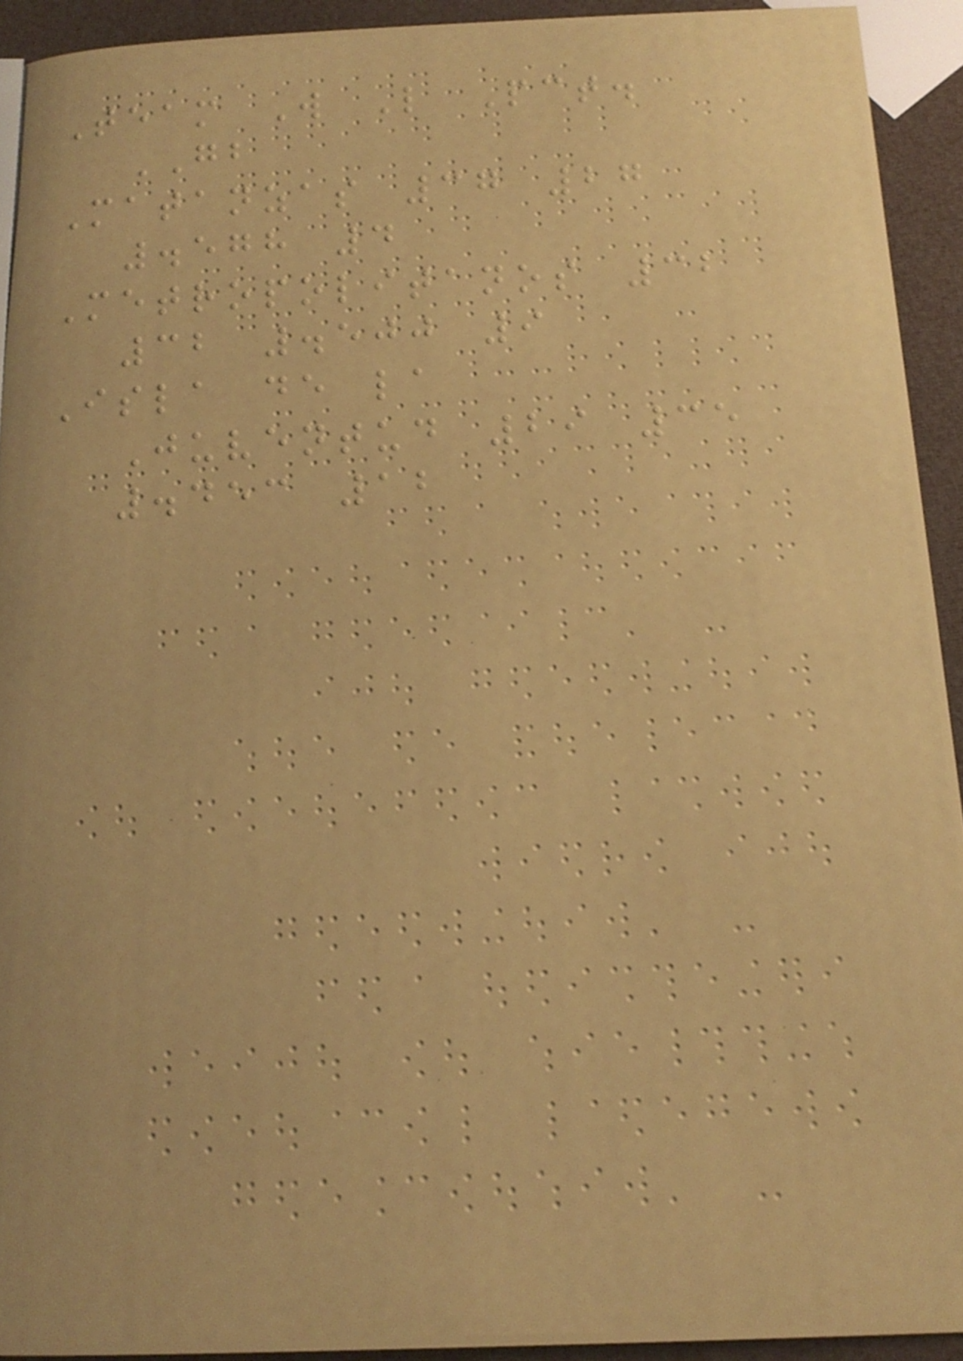Team W L Pct.
GB
Matanzas 37 27
.578 4
Metropolitanos 32
32 .500 9
Isla de la
Juventud 29 35
.453 12
